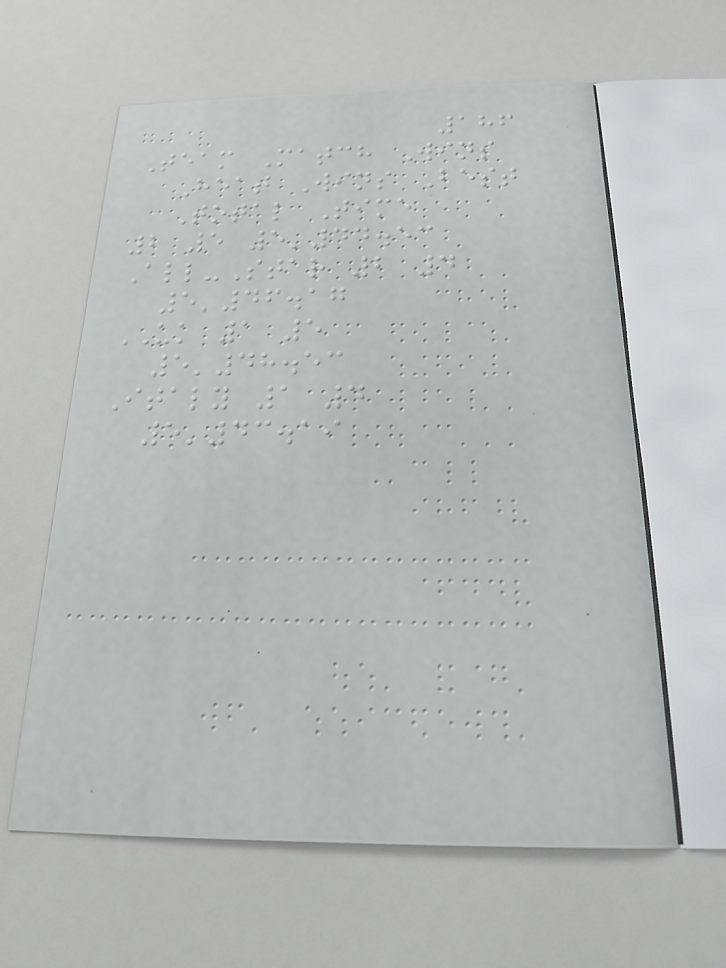186
Team Match Wins
Heat Wins Best
Total Time
2 5 5'44.53
All-Star 2 4
5'46.17
UK 1 5
5'48.53
Italy 1 4
5'43.19
